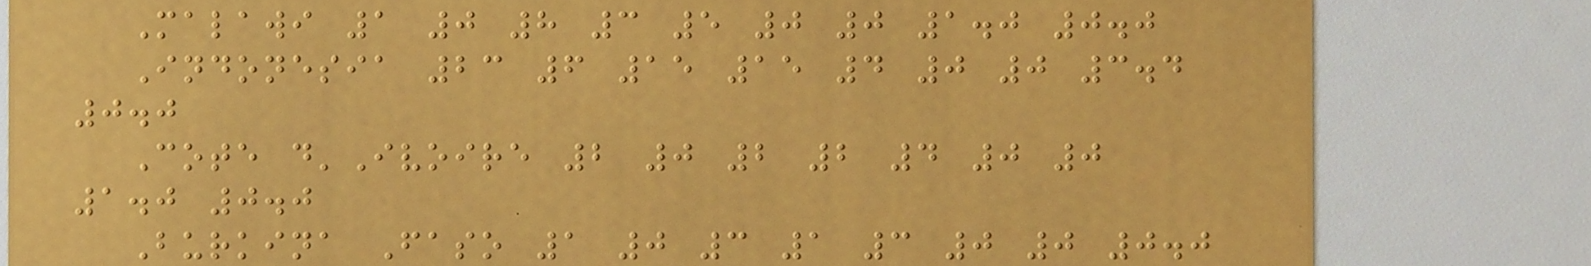Malawi 1 0 8 3 5 0 0 1.0 0.0
Indonesia 23 6 15 15 4 0 0 3.4
0.0
Cote d'Ivoire 2 0 2 2 4 0 0
1.0 0.0
Burkina Faso 1 0 3 1 3 0 0 0.0
